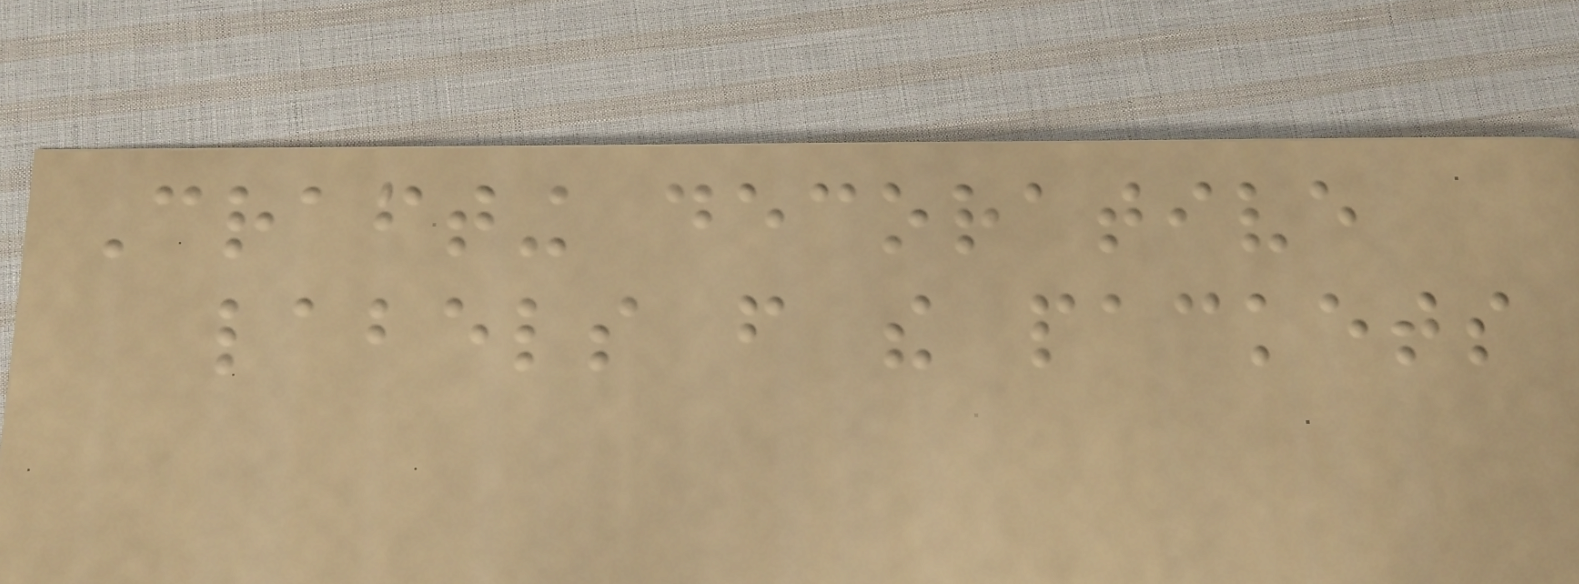Crafting decorative
labels from the packets
